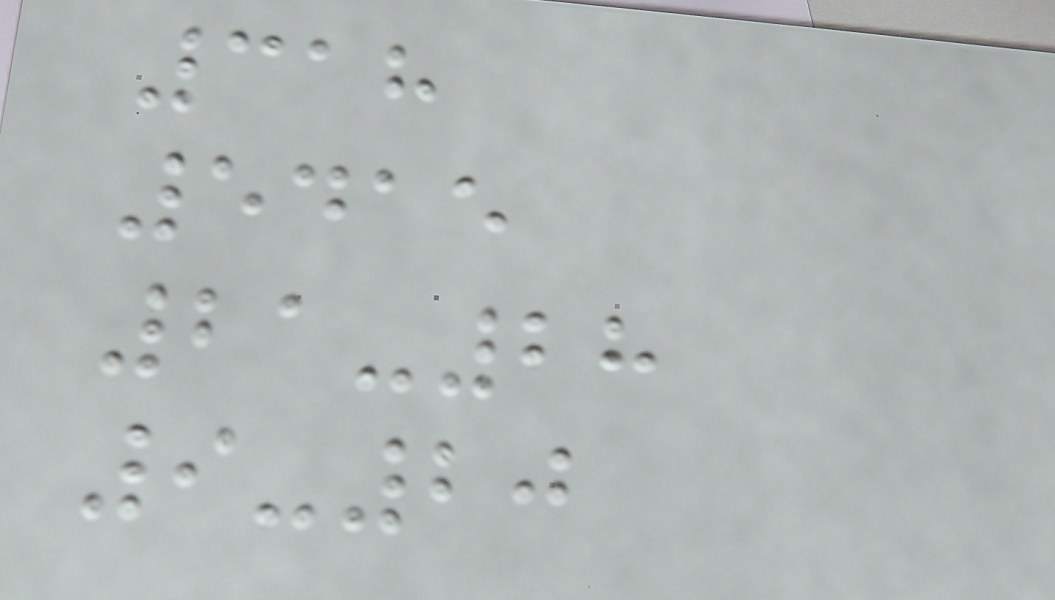318
5415
21-28
9-20
